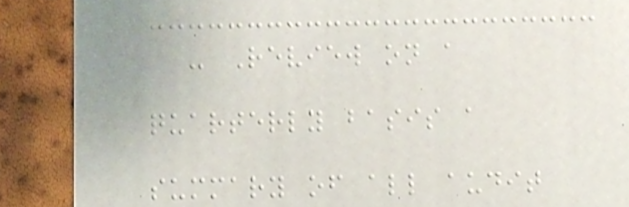- Review on a
quarterly basis a
summary of all audit
